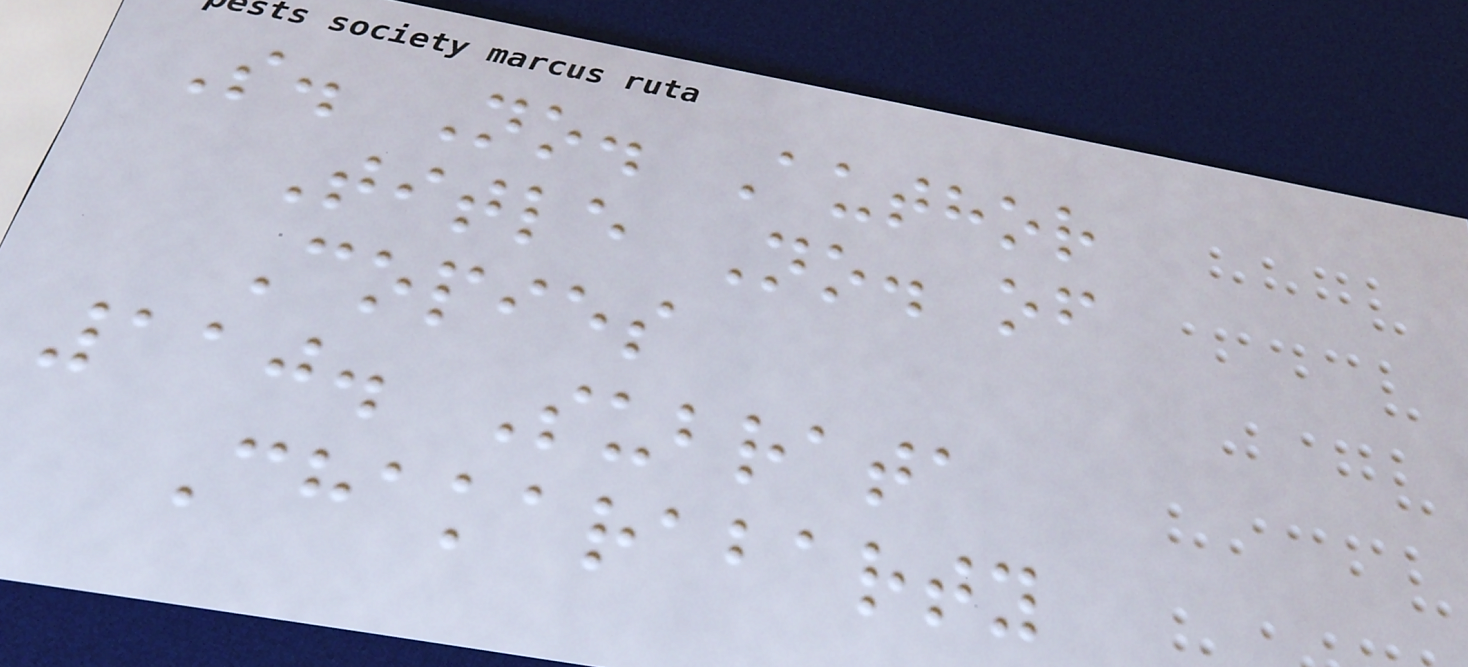S. No. Author
Title No. of
Copies
110. Subrata
Chakarabarty
